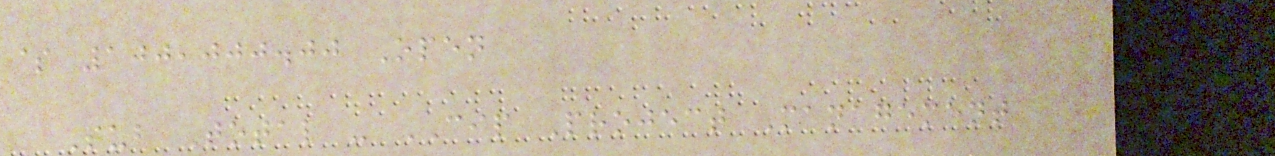$ 100,000.00 Open
Sub Total - CIP Project Management
